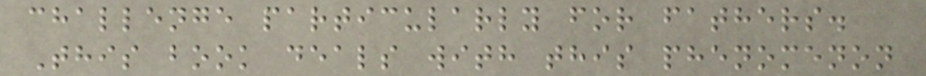challenge particularly for fathers.
This book deals with this phenomenon
